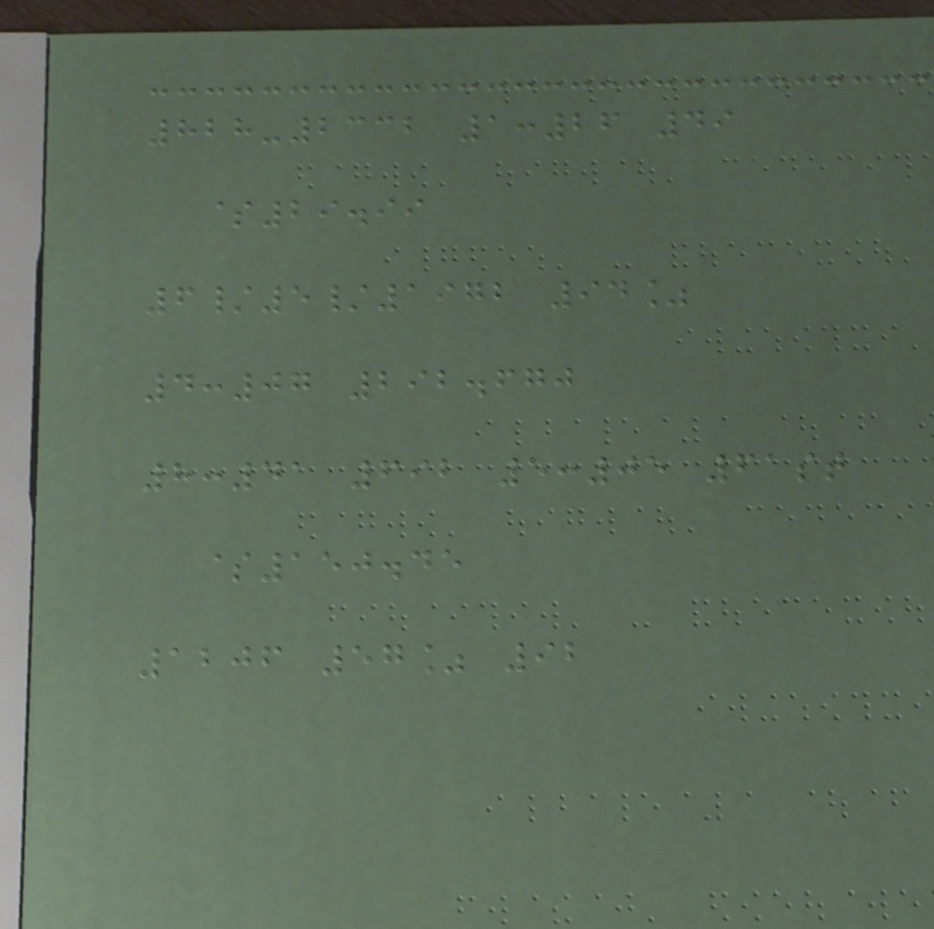828-2332 1:26 49
$29.99
6/5/1972 94%
4:07 292.670
8:41 692 5:05 61st
$150.45
1206 57% 92
